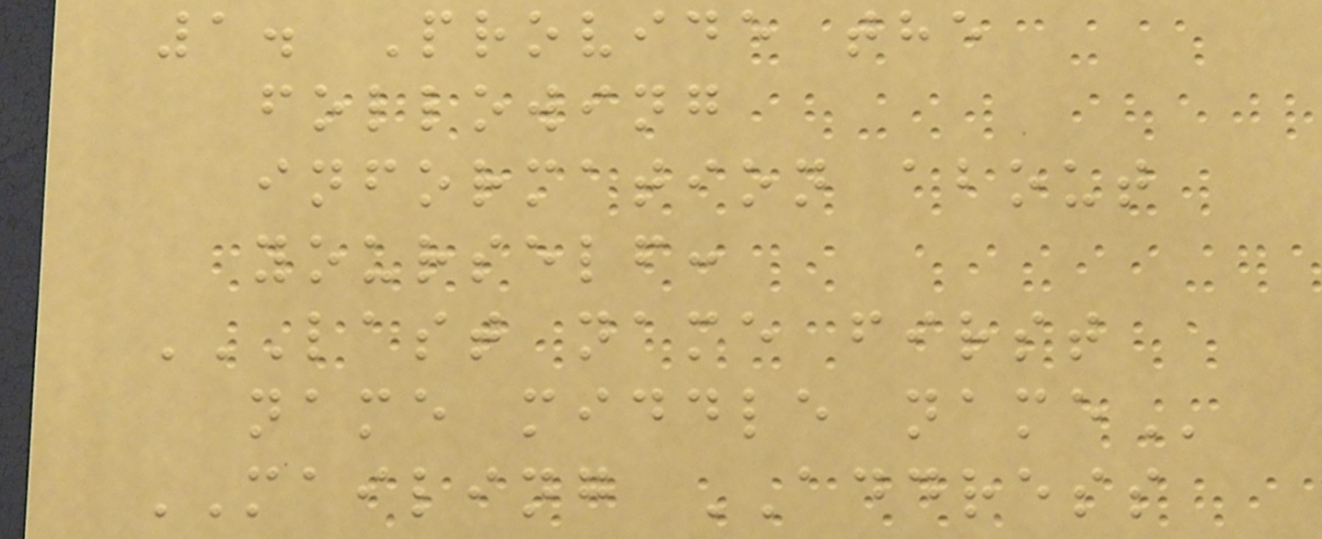1. Provide the
following
information about
yourself:
LAST NAME FIRST
NAME MIDDLE NAME
MAILING ADDRESS
